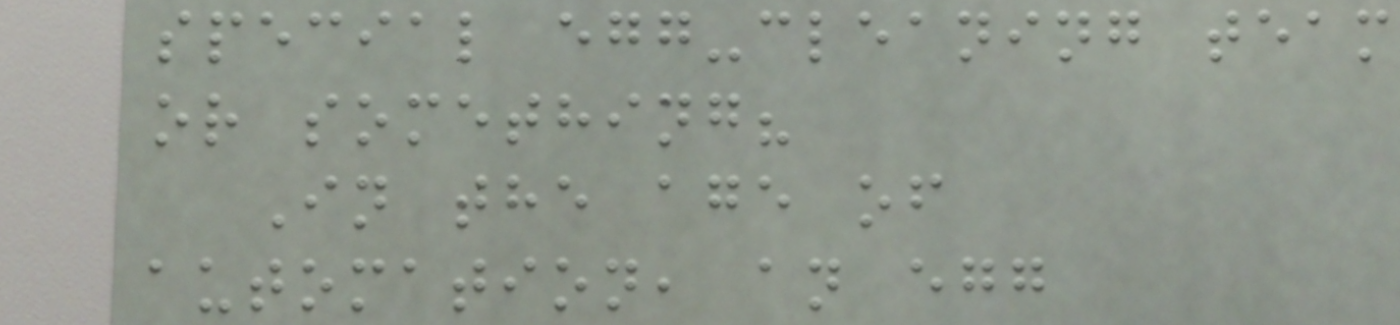special egg-cleaning team
or something?
In the age of
automation, an egg
